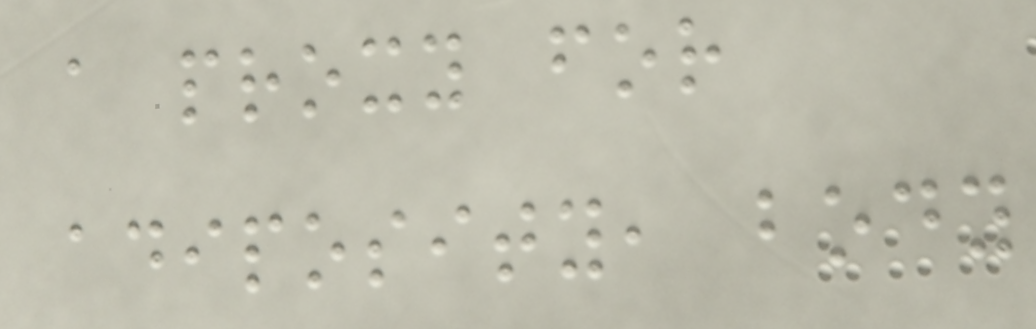a proxy for
adiposity, body
